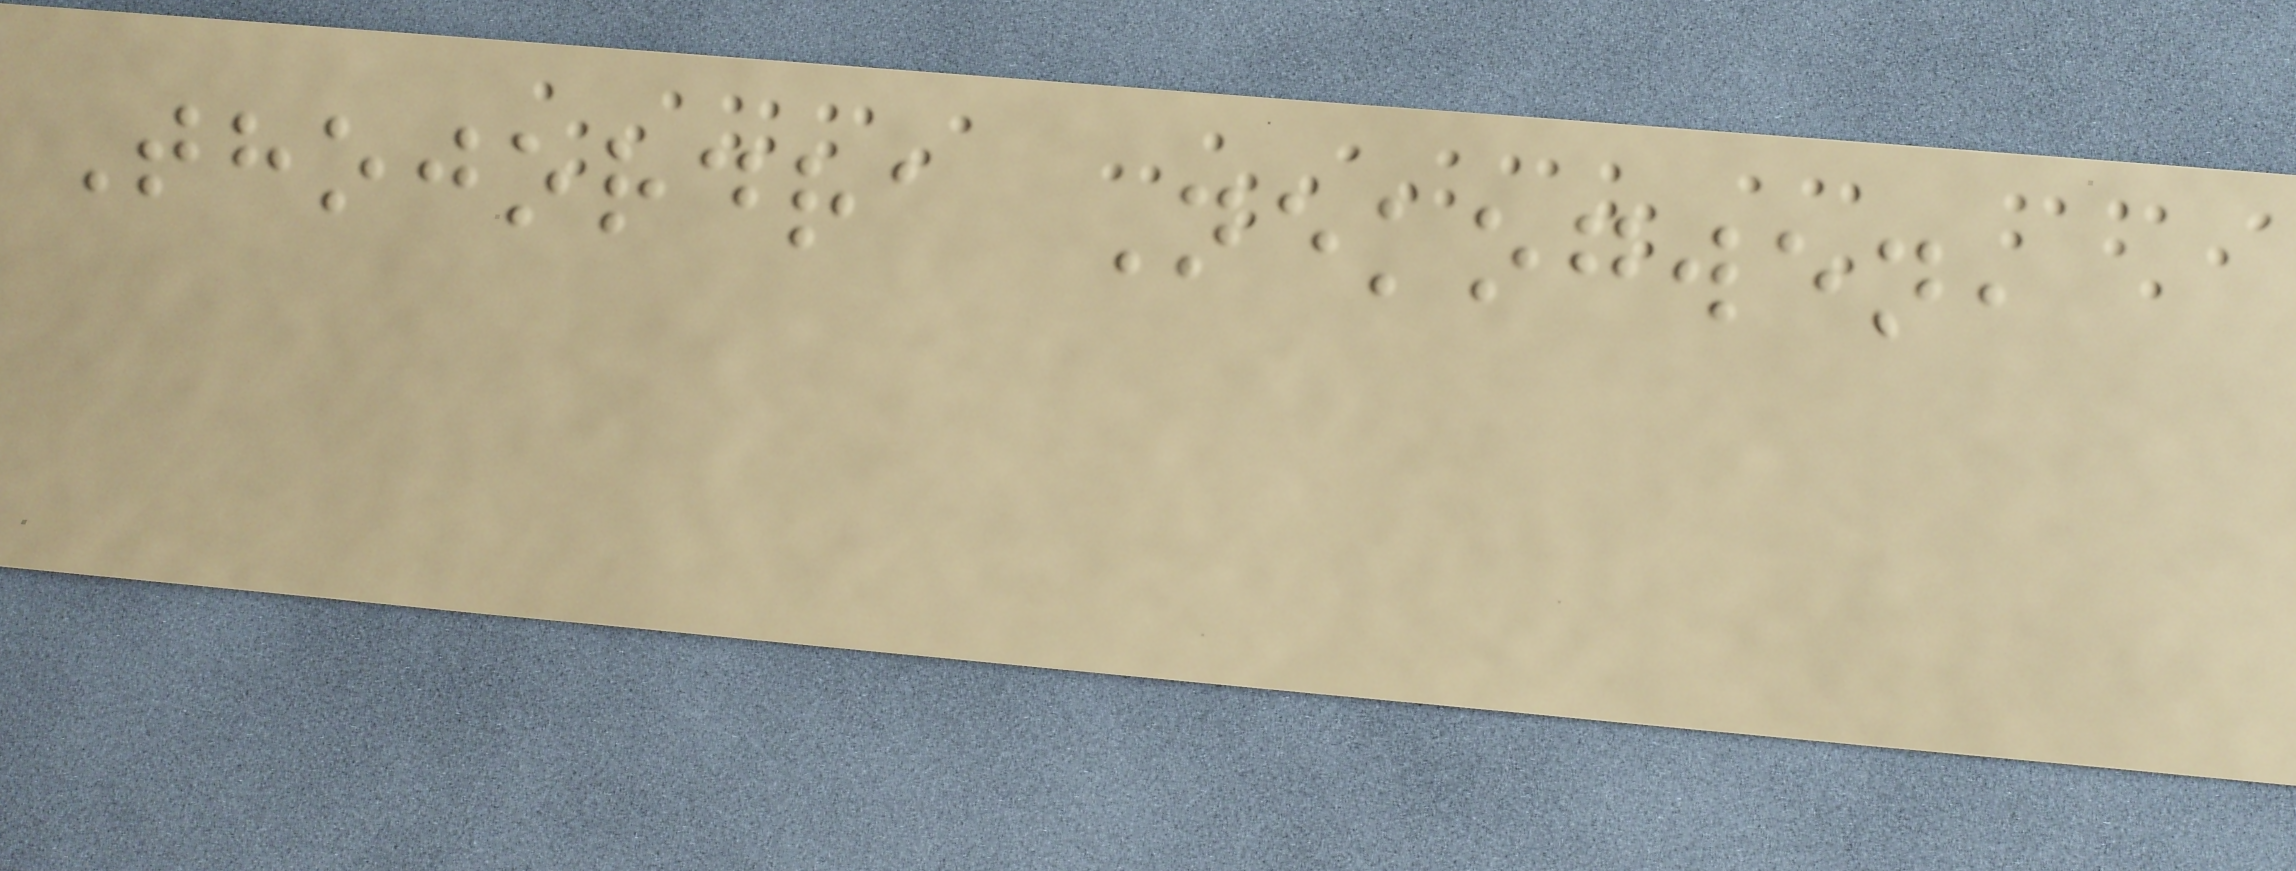Thojordra Nekogwen,
